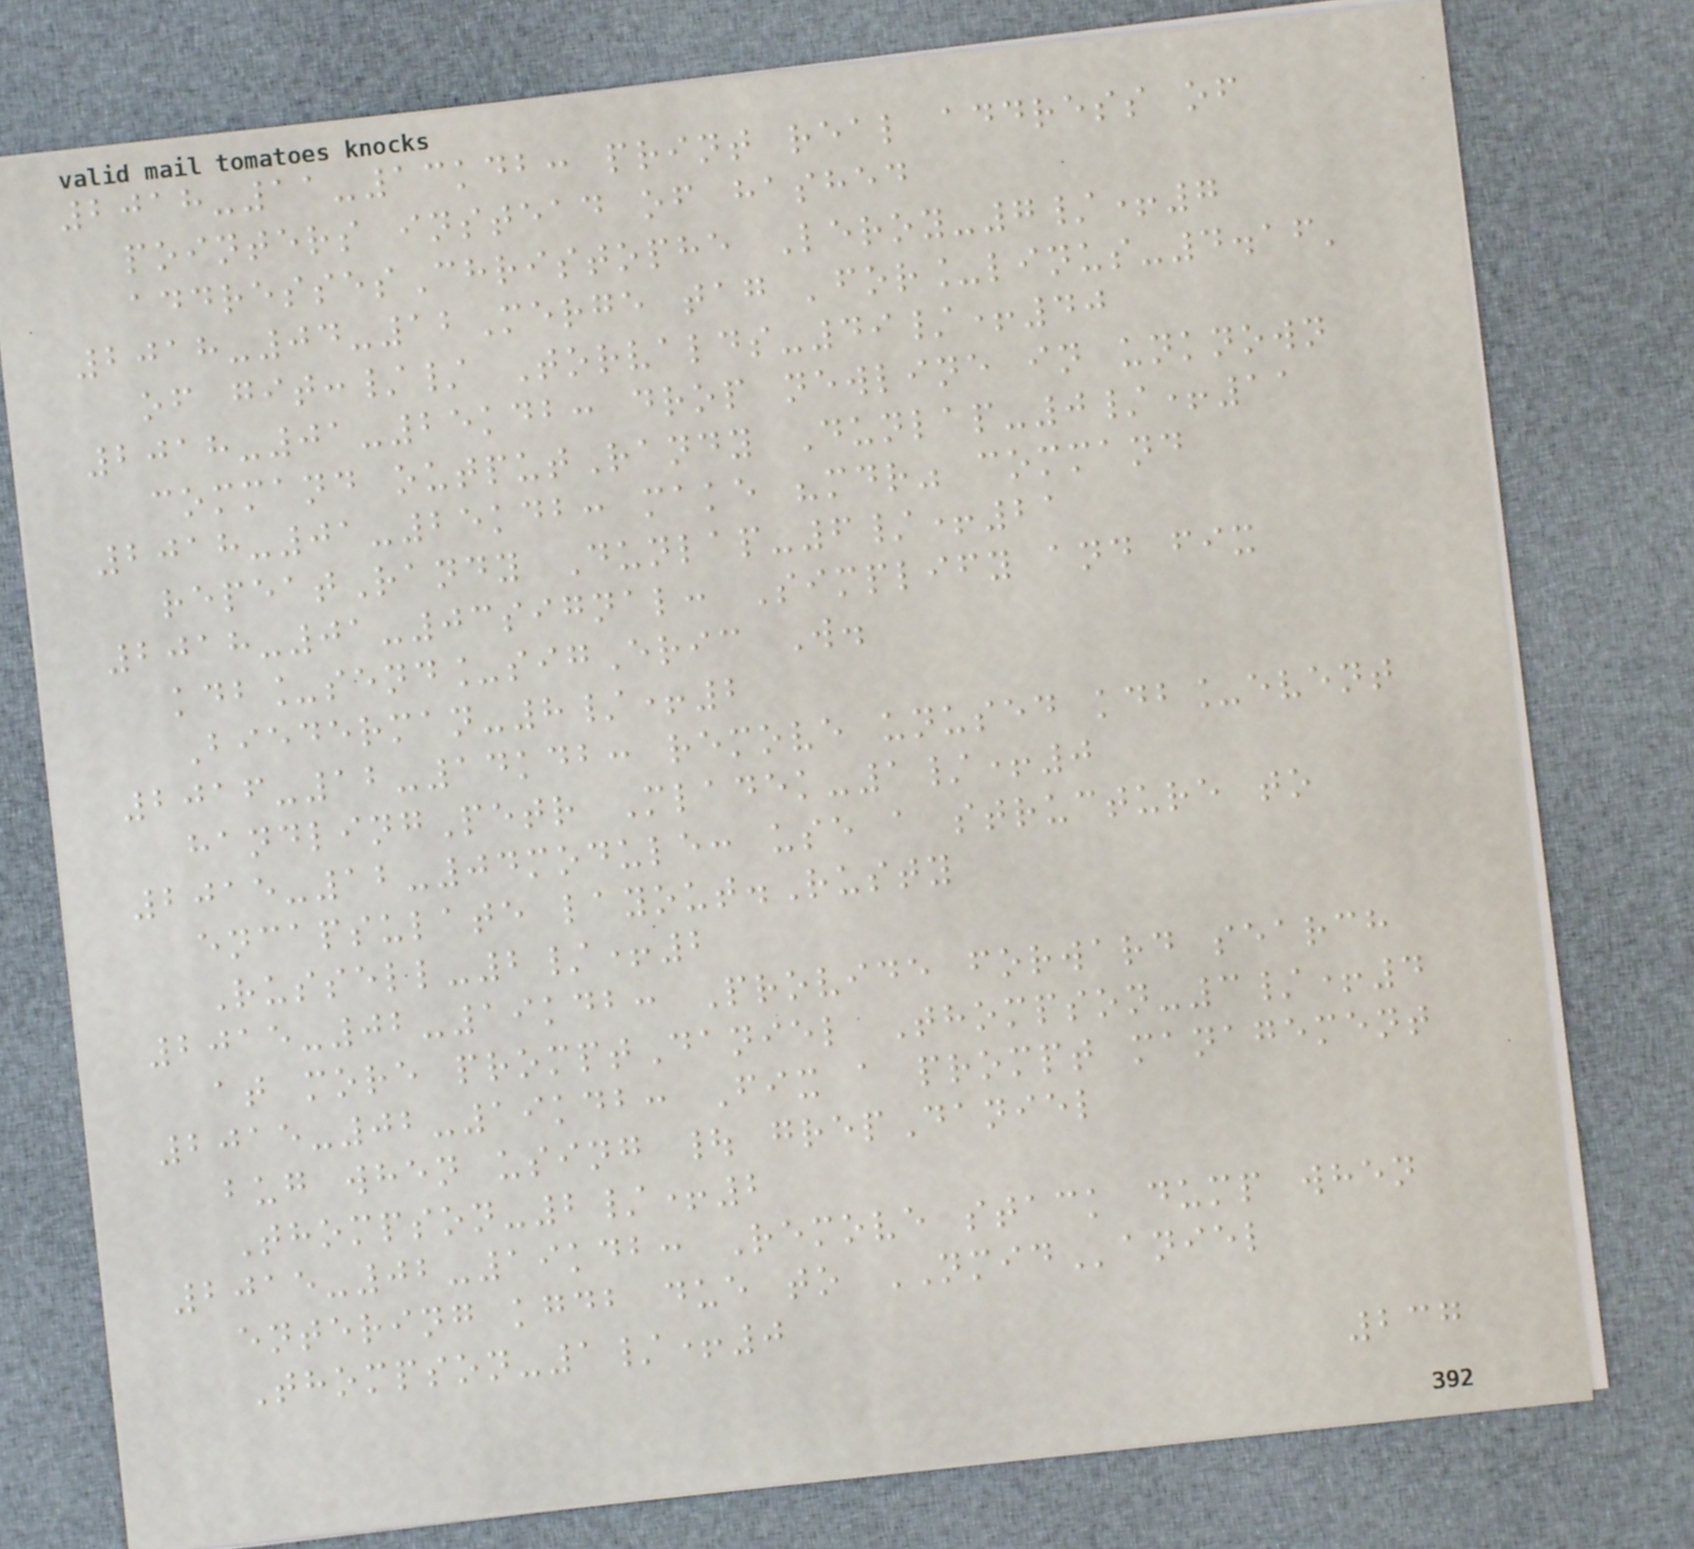2018-11-13kdb: print real address of
pointers instead of hashed
addressesChristophe Leroy-7/+7
2018-04-12Merge tag 'for_linus-4.16'
of git:// Torvalds-49/+40
2018-01-25kdb: drop newline in unknown
command outputRandy Dunlap-0/+11
2018-01-25kdb: make "mdr" command
repeatRandy Dunlap-6/+21
2018-01-03signal: Simplify and fix
kdb_send_sigEric W.
Biederman-8/+2
2016-12-14kdb: remove unused kdb_event
handlingPetr Mladek-1/+0
2015-12-04module: use a structure to
encapsulate layout.Rusty
Russell-2/+2
2015-02-19kdb: Provide forward search
at more promptDaniel Thompson-3/+4
2015-02-19kdb: Fix a prompt management
bug when using | grepDaniel
Thompson-2/+2
2015-02-19kdb: Remove stack dump when
entering kgdb due to NMIDaniel
Thompson-1/+0
237
